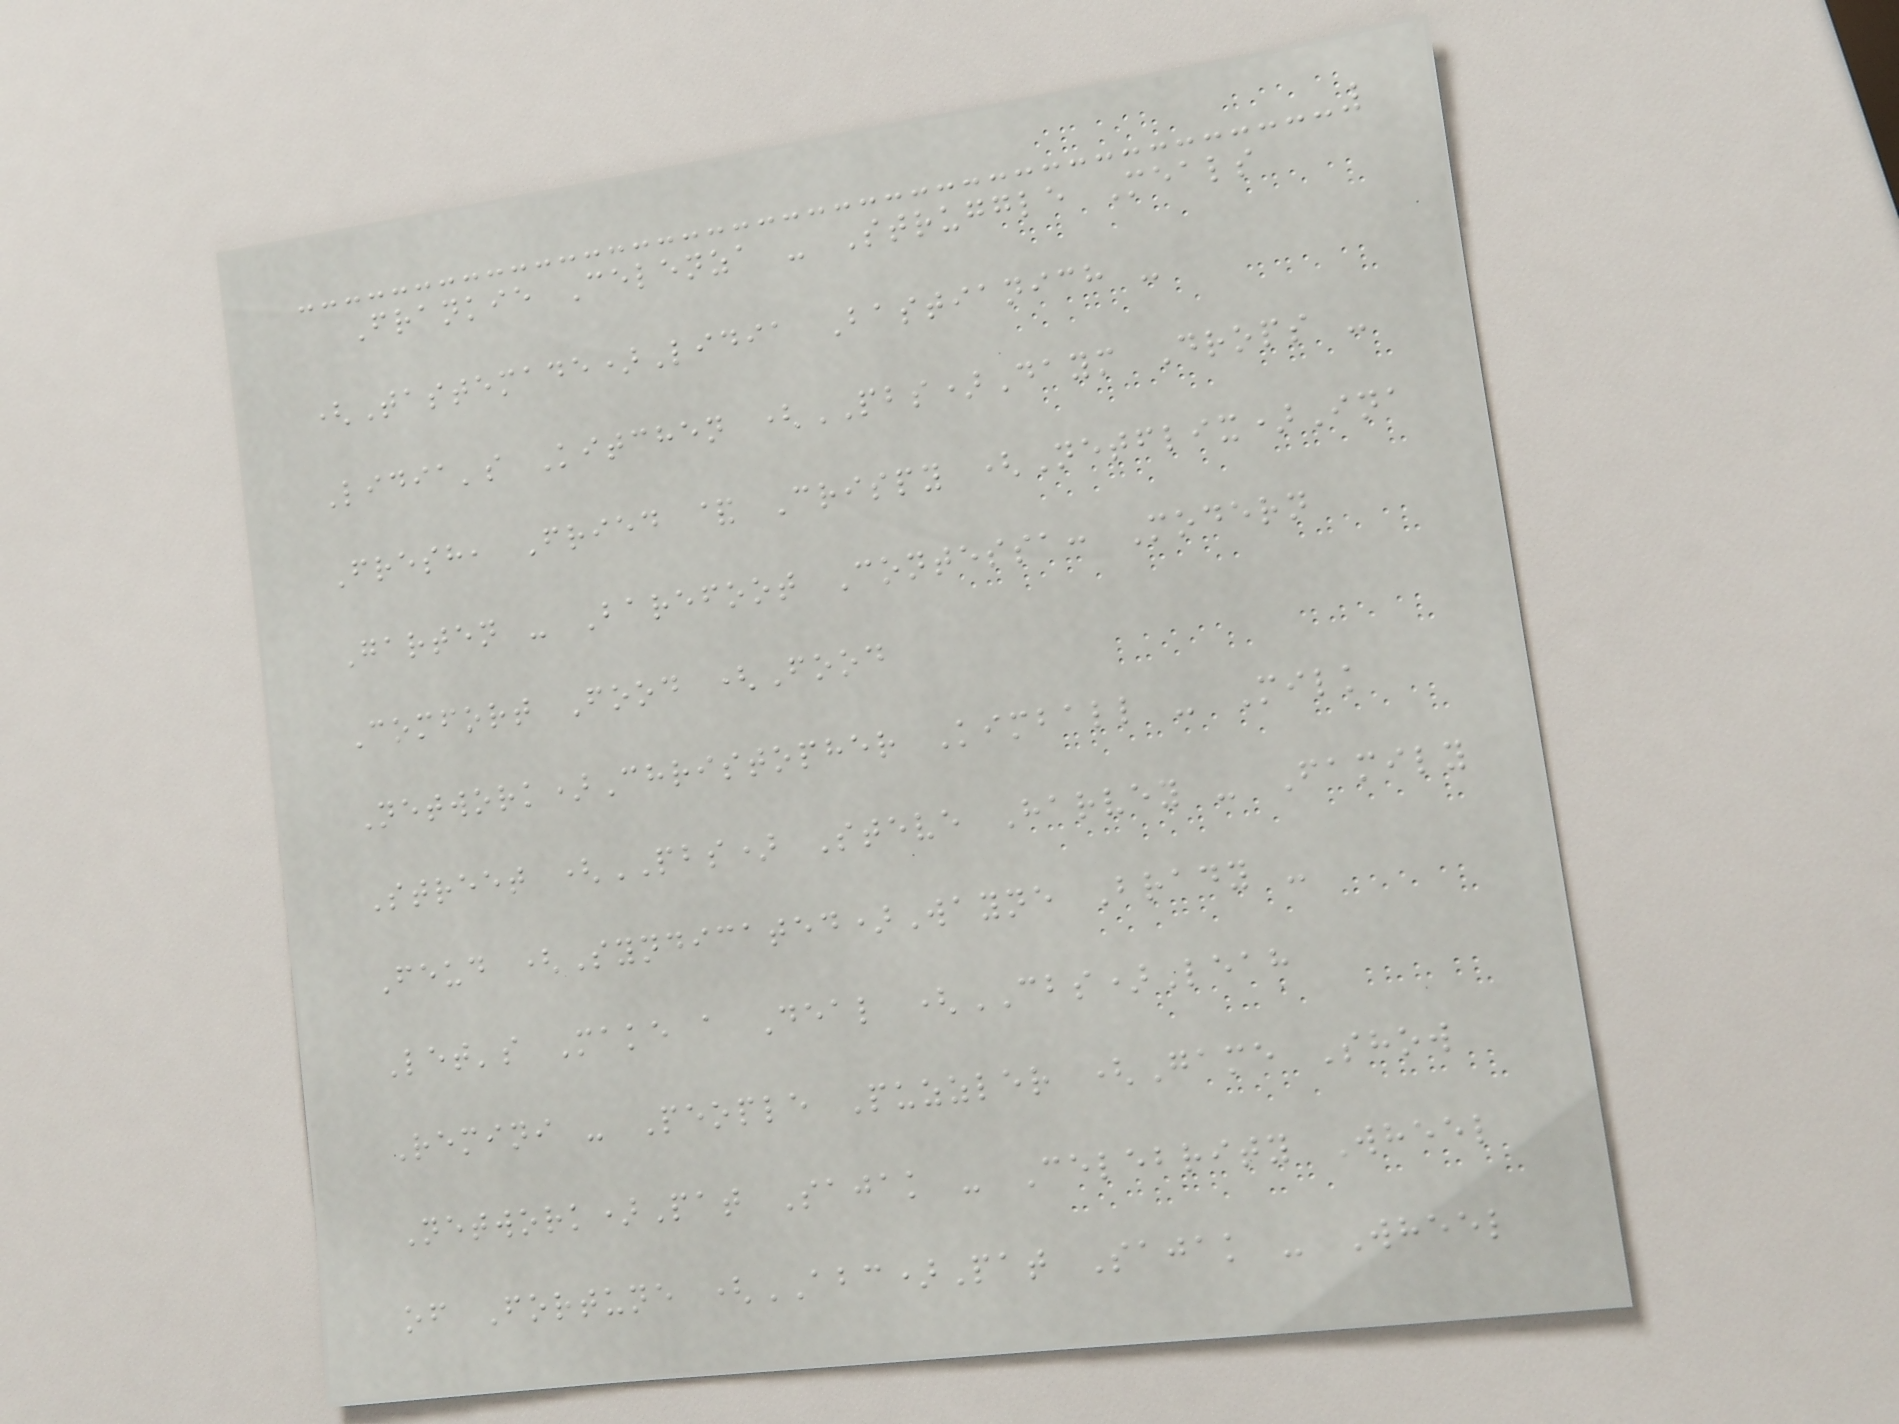Frankie Celenza - Struggle Meals
(Tastemade)Lidia Bastianich -
Lidia's Kitchen (PBS)Daym Drops -
Fresh, Fried & Crispy (Netflix)Ina
Garten - Barefoot Contessa: Modern
Comfort Food (Food
Network)Christopher Kimball - Milk
Street (PBS) Steve Harvey - Family
Feud (Syndicated)Wayne Brady -
Let's Make a Deal (CBS)Leah
Remini - People Puzzler (Game Show
Network)Pat Sajak - Celebrity Wheel
of Fortune (ABC)Pat Sajak - Wheel
